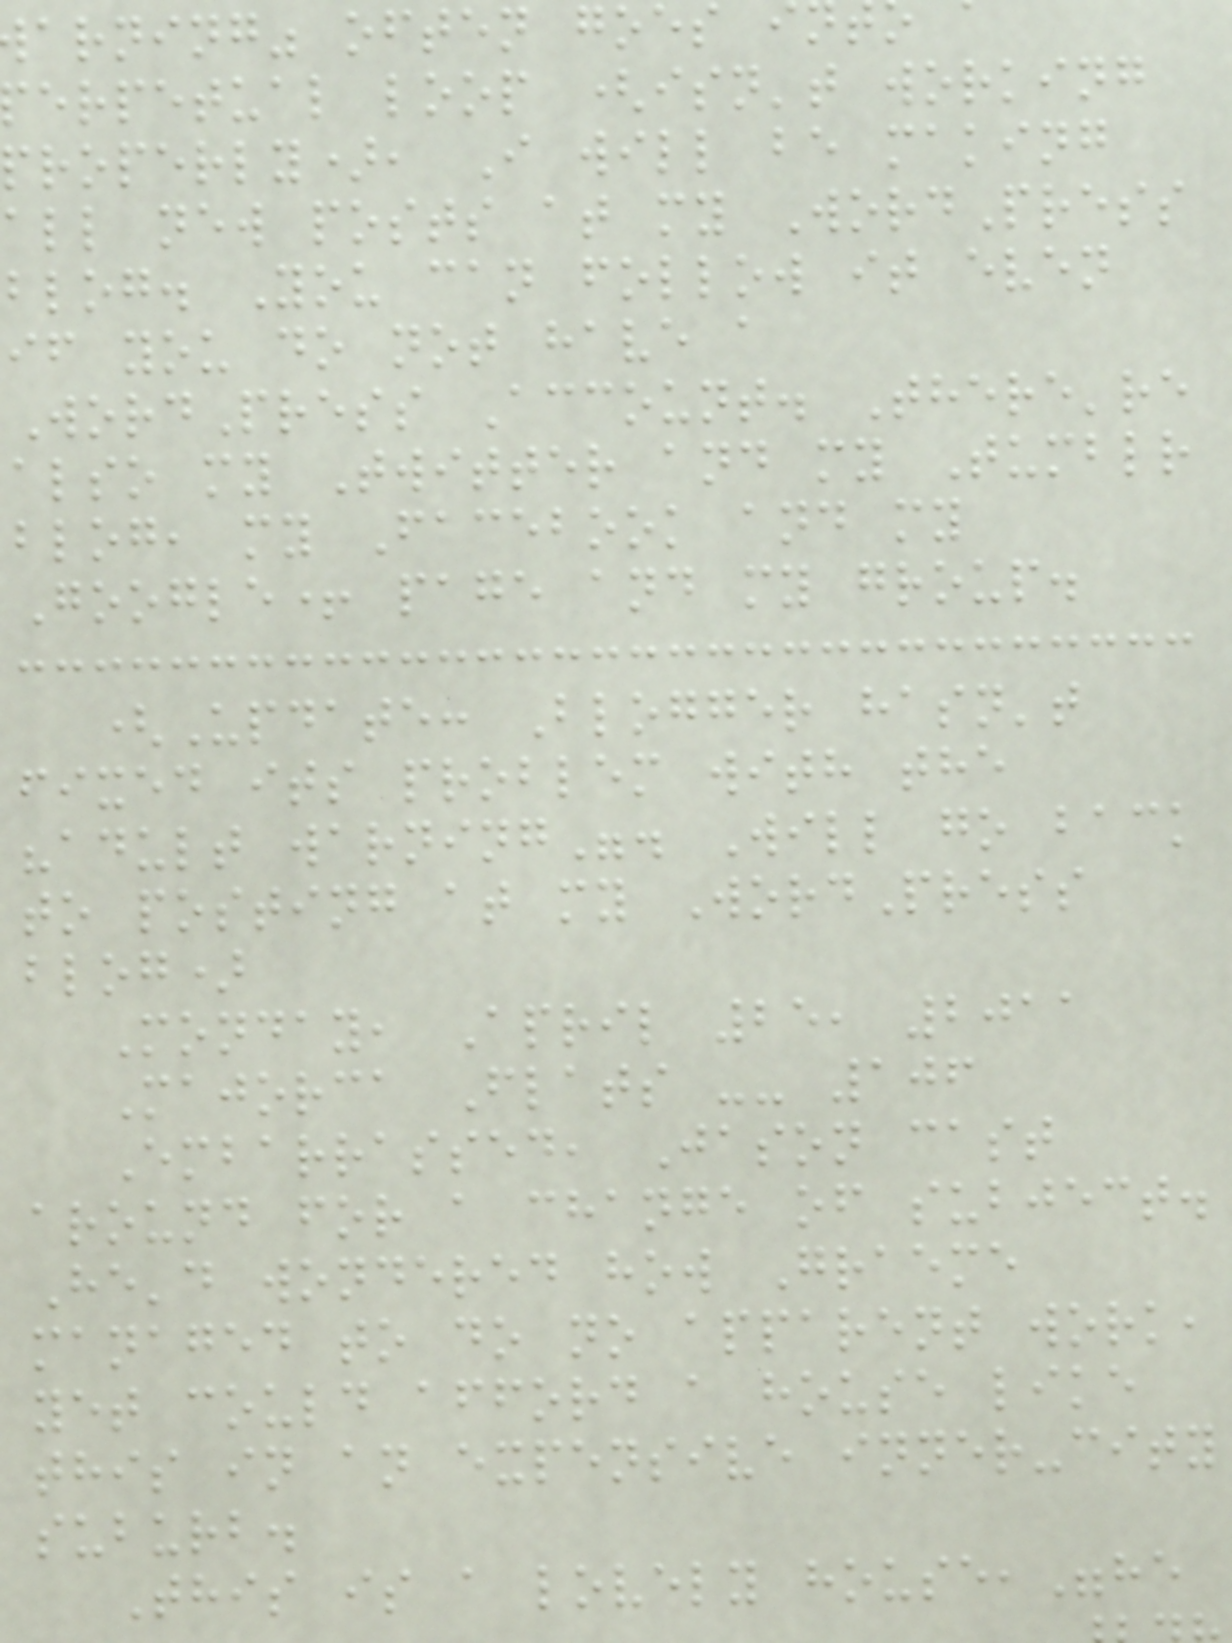arning" often goes
erpetual loop (isn't working
properly), I will be making
all new posts at my WordPress
blog. You can follow it even
if you do not have a
WordPress Account. There're
also my Twitter and my Tumblr
blog, my Facebook and my
Google+ page and my group.
(Update: Blogger hasn't
fixed its problem with the
"adult warning". Will go back
to posting at my WordPress
blog)
Monday, April 25, 2011
Majorca Flats -- 106
Embarrassed, Jason cast
around for a change of subject.
He'd wondered how Graeme
managed to do no apparent work,
yet could afford a house like
this in an expensive inner-city
suburb.
This is a lovely house,"he
